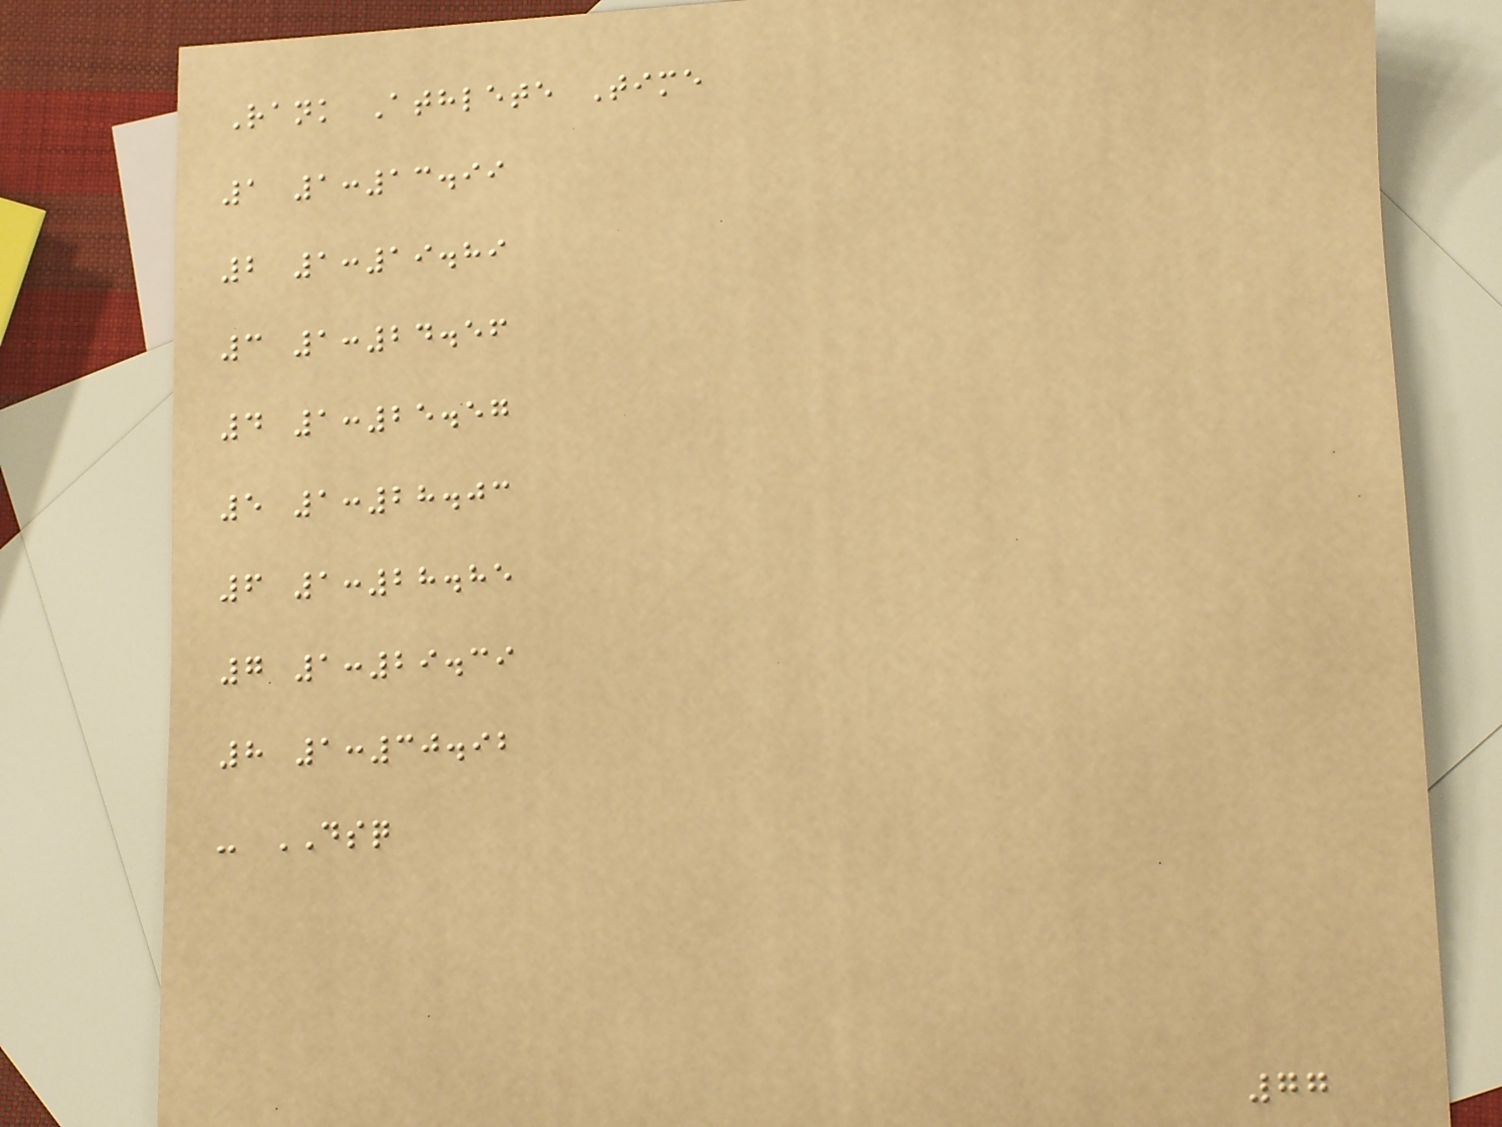Rank Athlete Time
1 1:13.99
2 1:19.89
3 1:24.56
4 1:25.57
5 1:28.03
6 1:28.85
7 1:29.39
8 1:30.92
- DSQ
77
